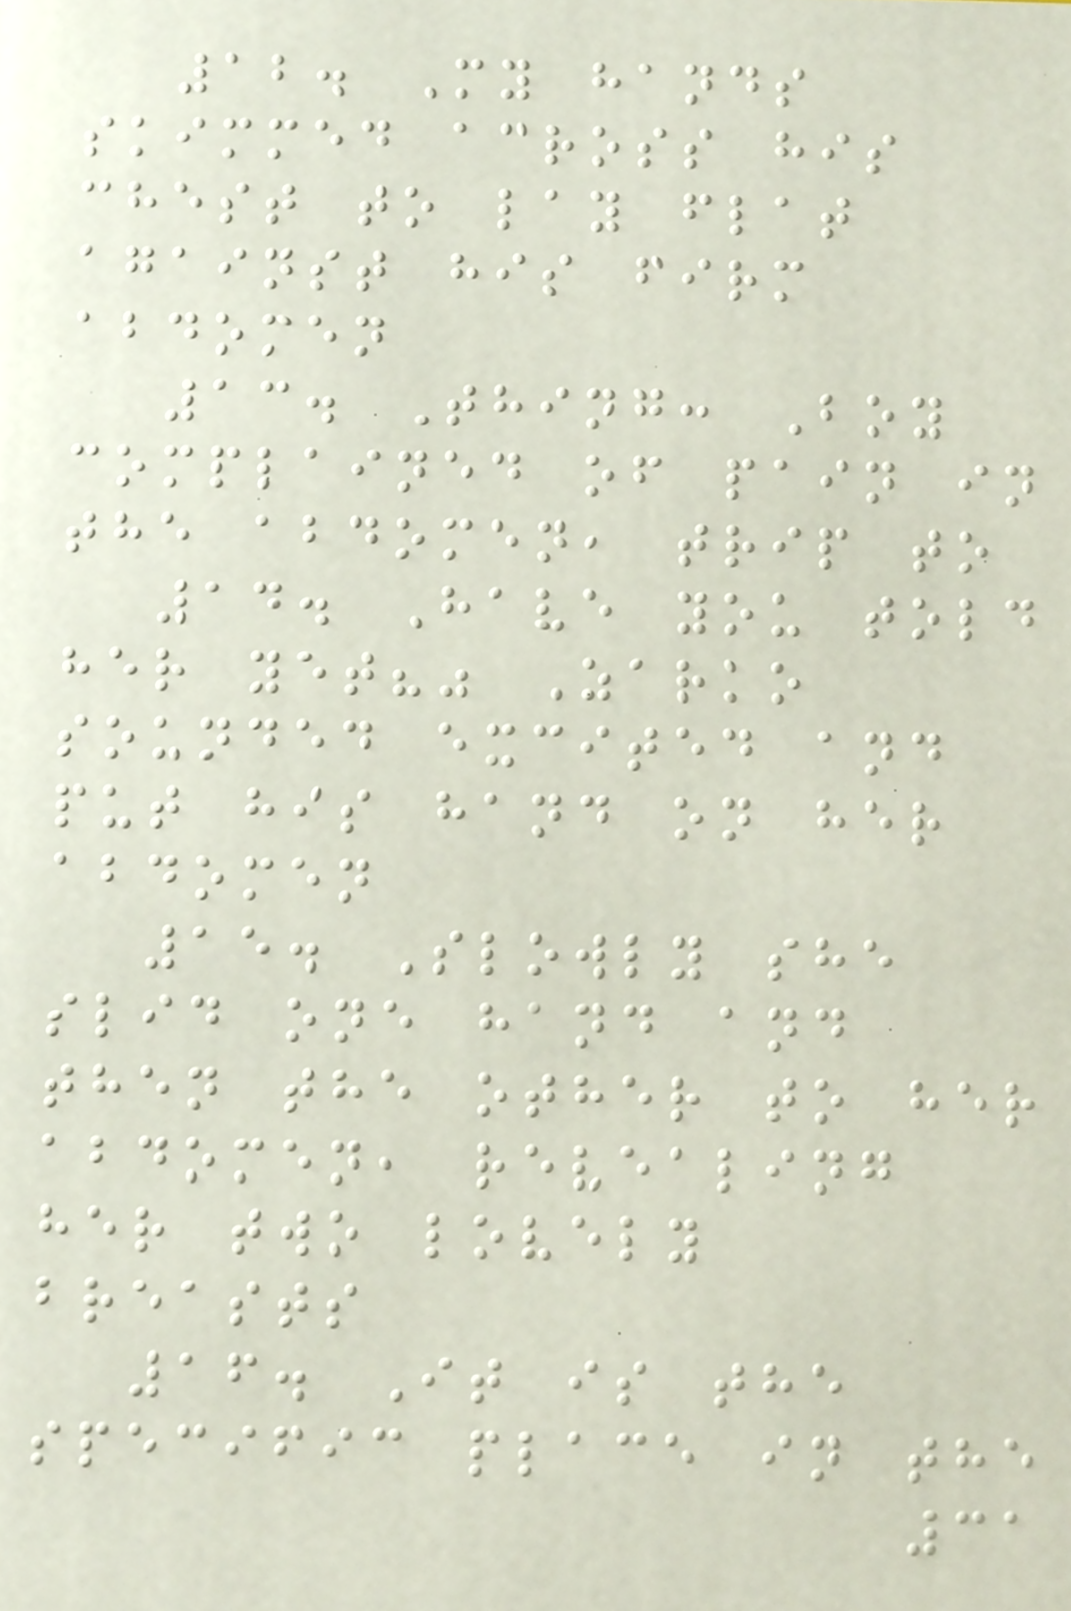12. My hands
skimmed across his
chest to lay flat
against his firm
abdomen
13. Thing: Boy
complained of pain in
the abdomen, trip to
14. Have you told
her yet?" Zarko
sounded excited and
put his hand on her
abdomen
15. Slowly she
slid one hand and
then the other to her
abdomen, revealing
her two lovely
breasts
16. It is the
specific place in the
31
